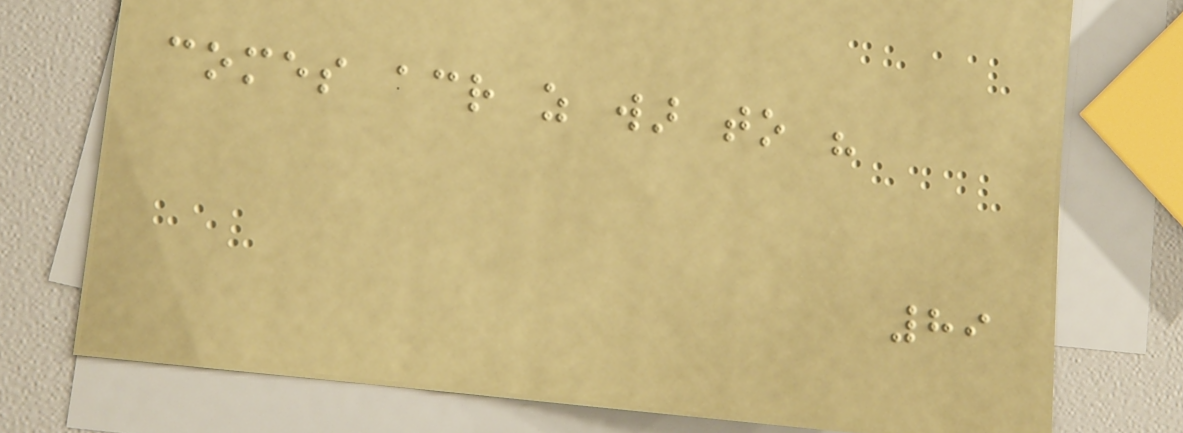comes across as war to his
89
